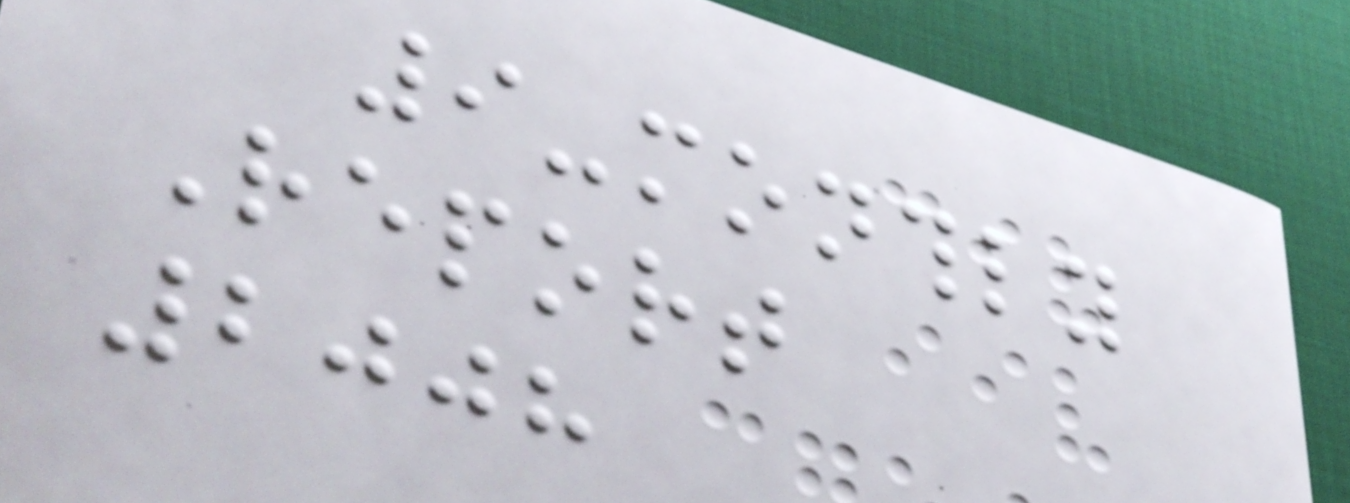9-monthly
Report
2008
